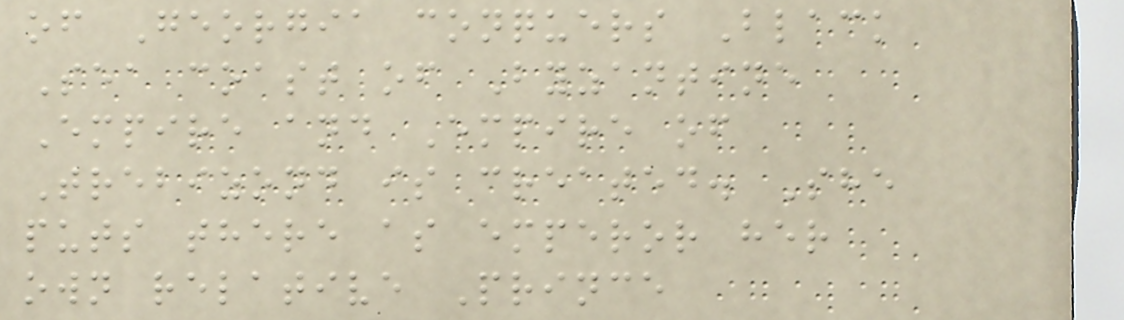of Georgia conquers Black
Sea coast of Byzantine
Empire and Empire of
Trebizond is created. She
puts there as emperor her
own relative Prince
